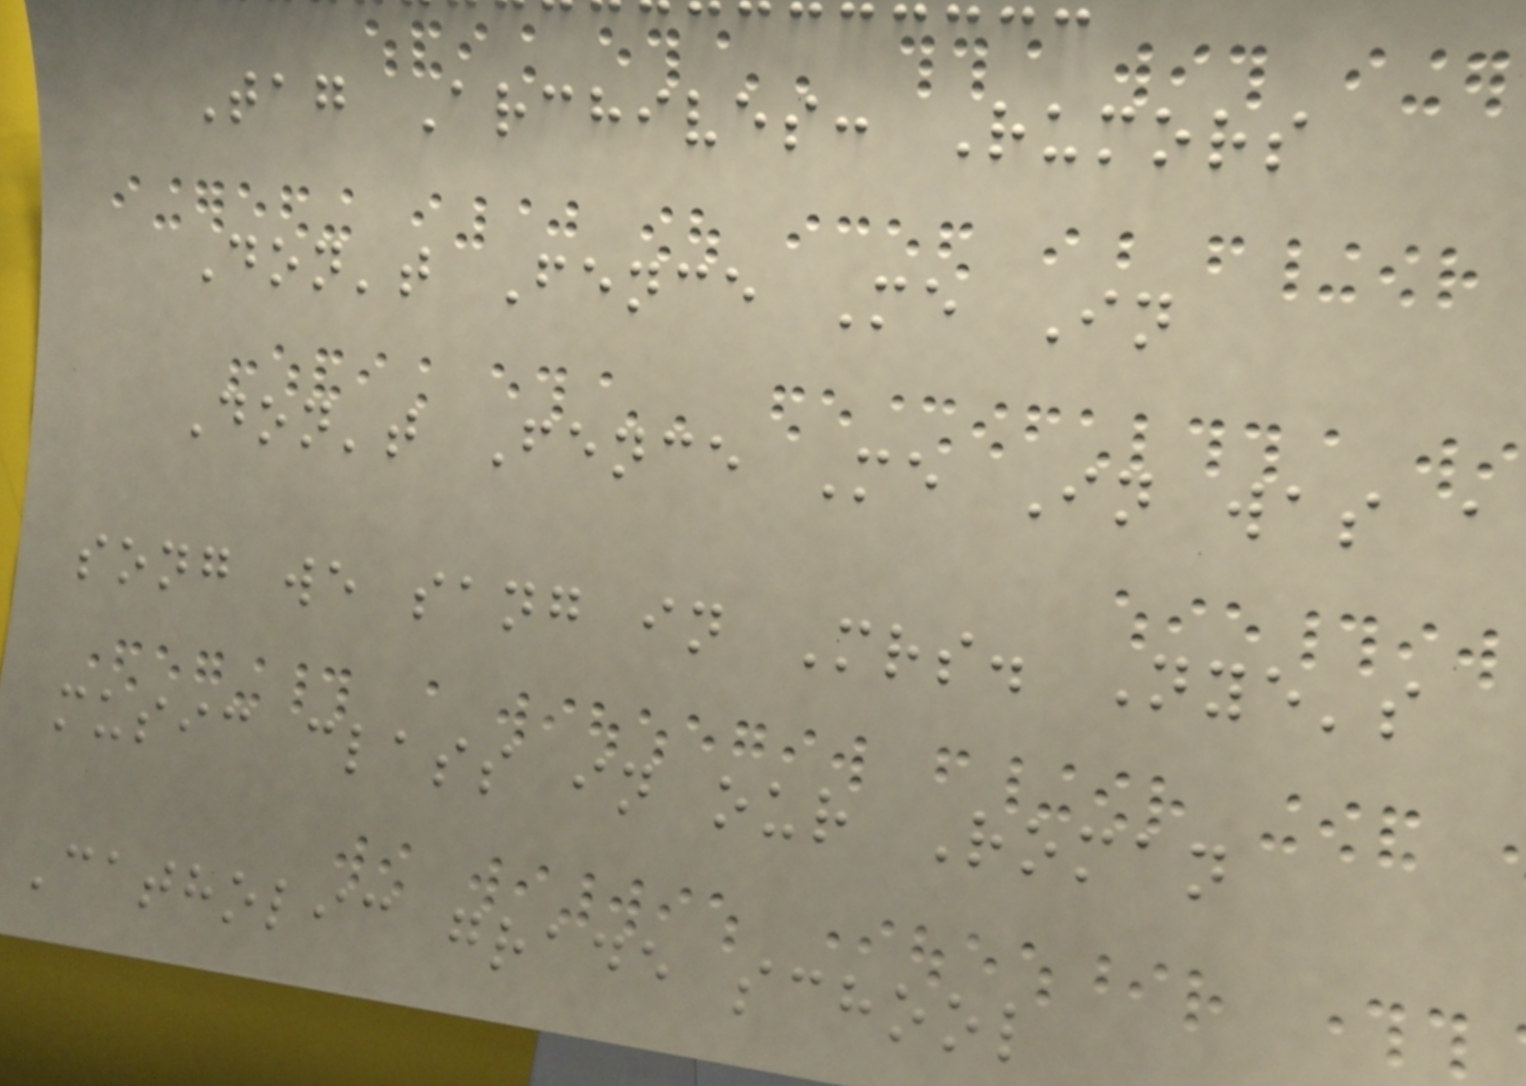Tag Archives: Rumors
Don't Fence Me In
Don't Fence Me In was a
song we sang in Mrs. Nye's
music class in our Roman
Catholic grade school
